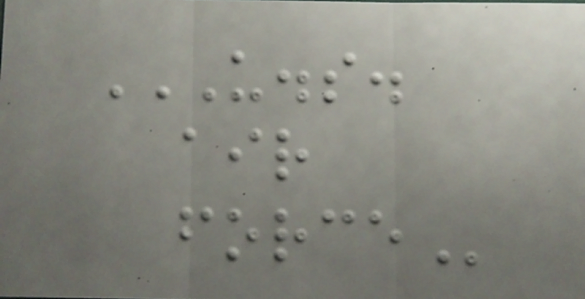U.S.
AIR
FORCE
